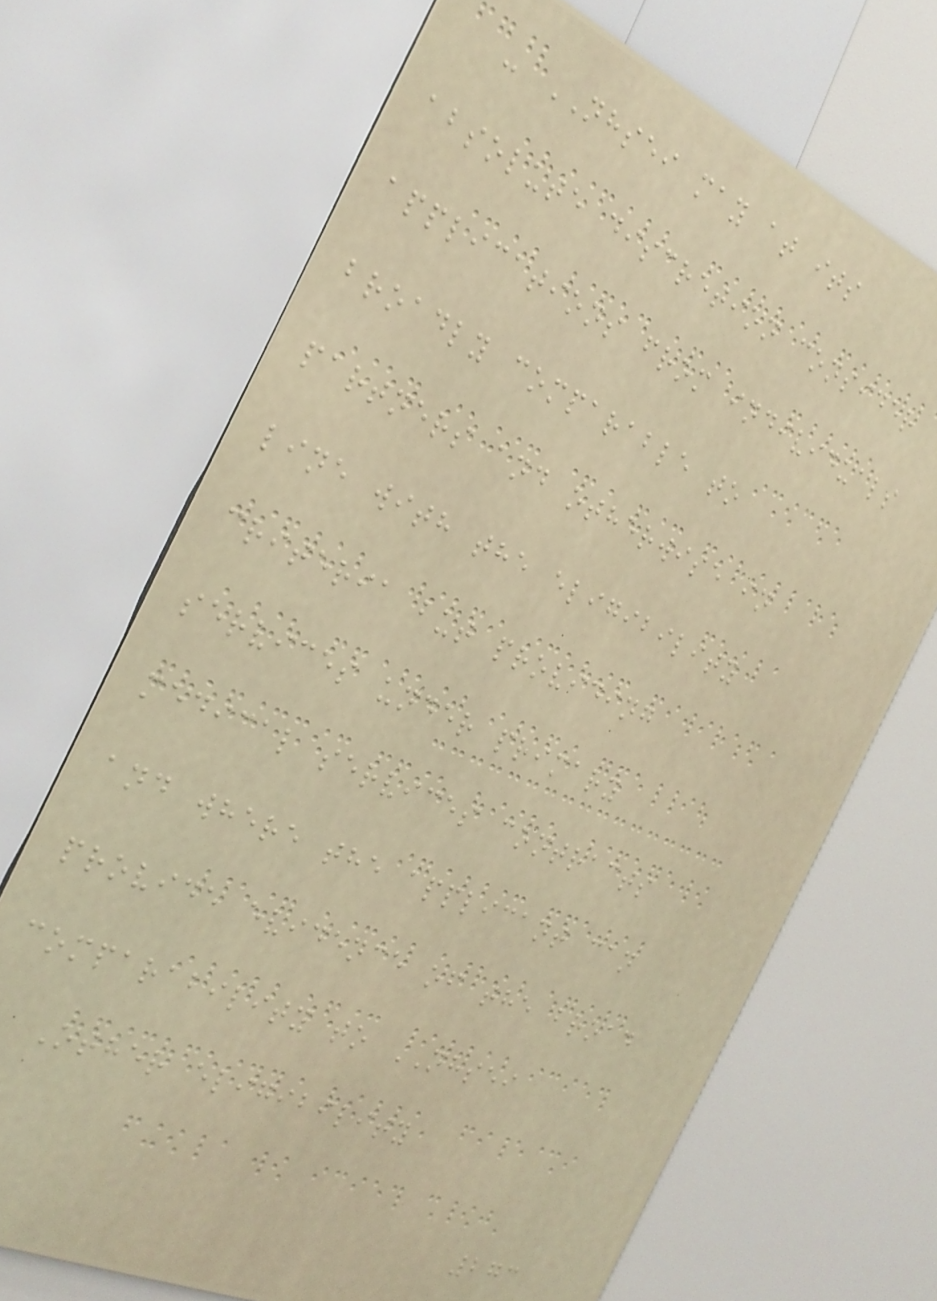- NHSEI may at its
absolute discretion consider
applications from individuals
broadly comparable to
partners and otherwise in
line with the eligibility
criteria but providing
services under primary
medical services contracts
and where the applicant can
provide evidence of the broad
comparability to NHSEI
Other eligibility
273
